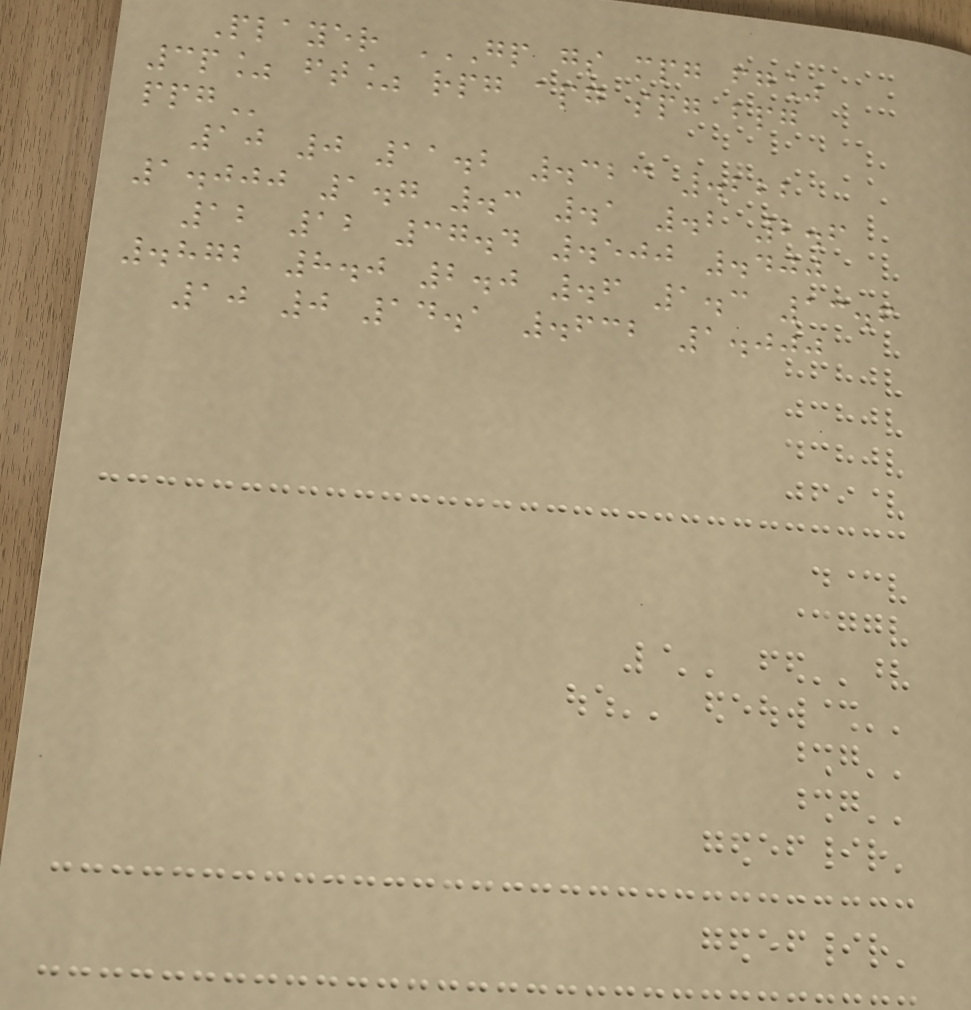Player GP GS MPG FG%
3P% FT% RPG APG SPG BPG
PPG
10 0 11.2 .323 .222
1.000 1.7 .3 .1 .2 2.6
12 12 37.4 .500 .400
.872 8.0 2.0 .6 1.3 13.6
10 0 14.1 .632 1.000
